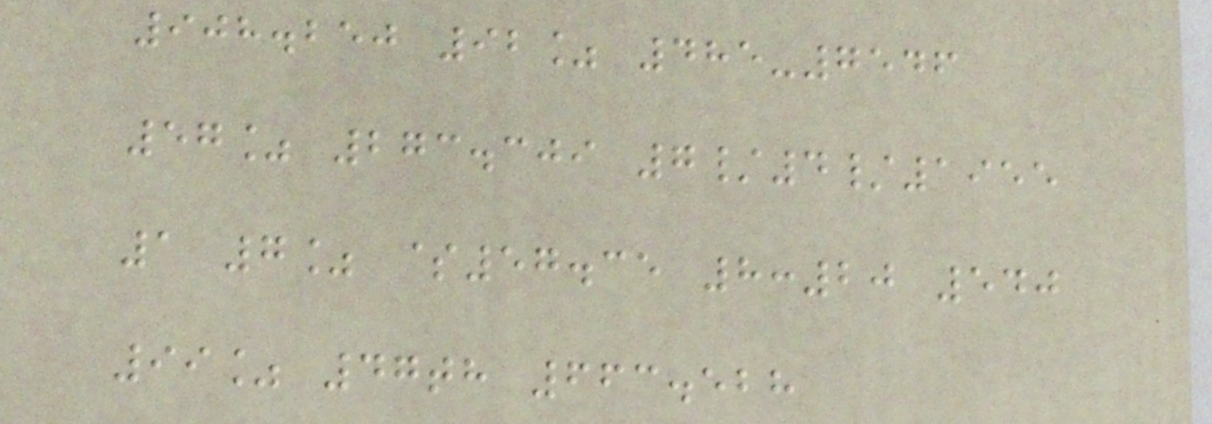908.250 92% 485-7546
57% 273.309 7/4/1955
1 7% $57.35 8:20 540
99% 47th 663.528
